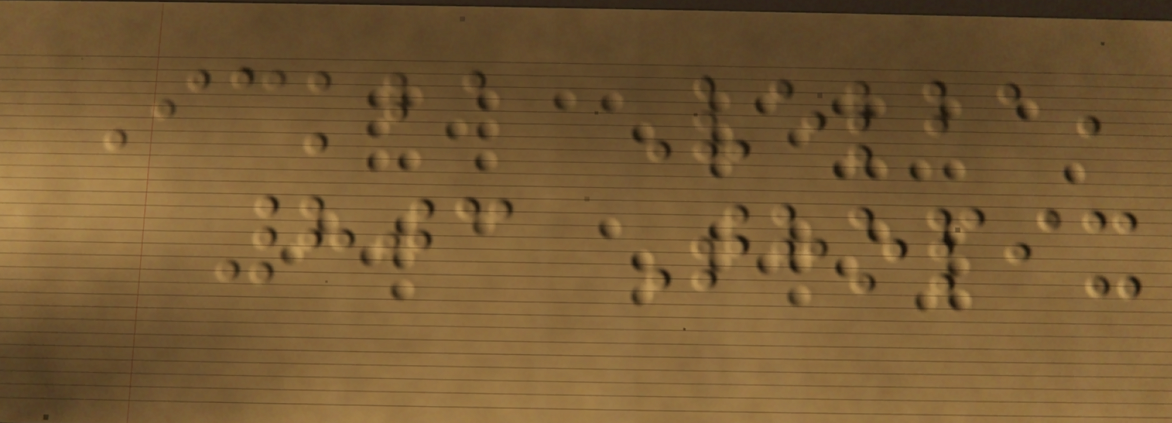Ickba Velba,
803 Thopix
